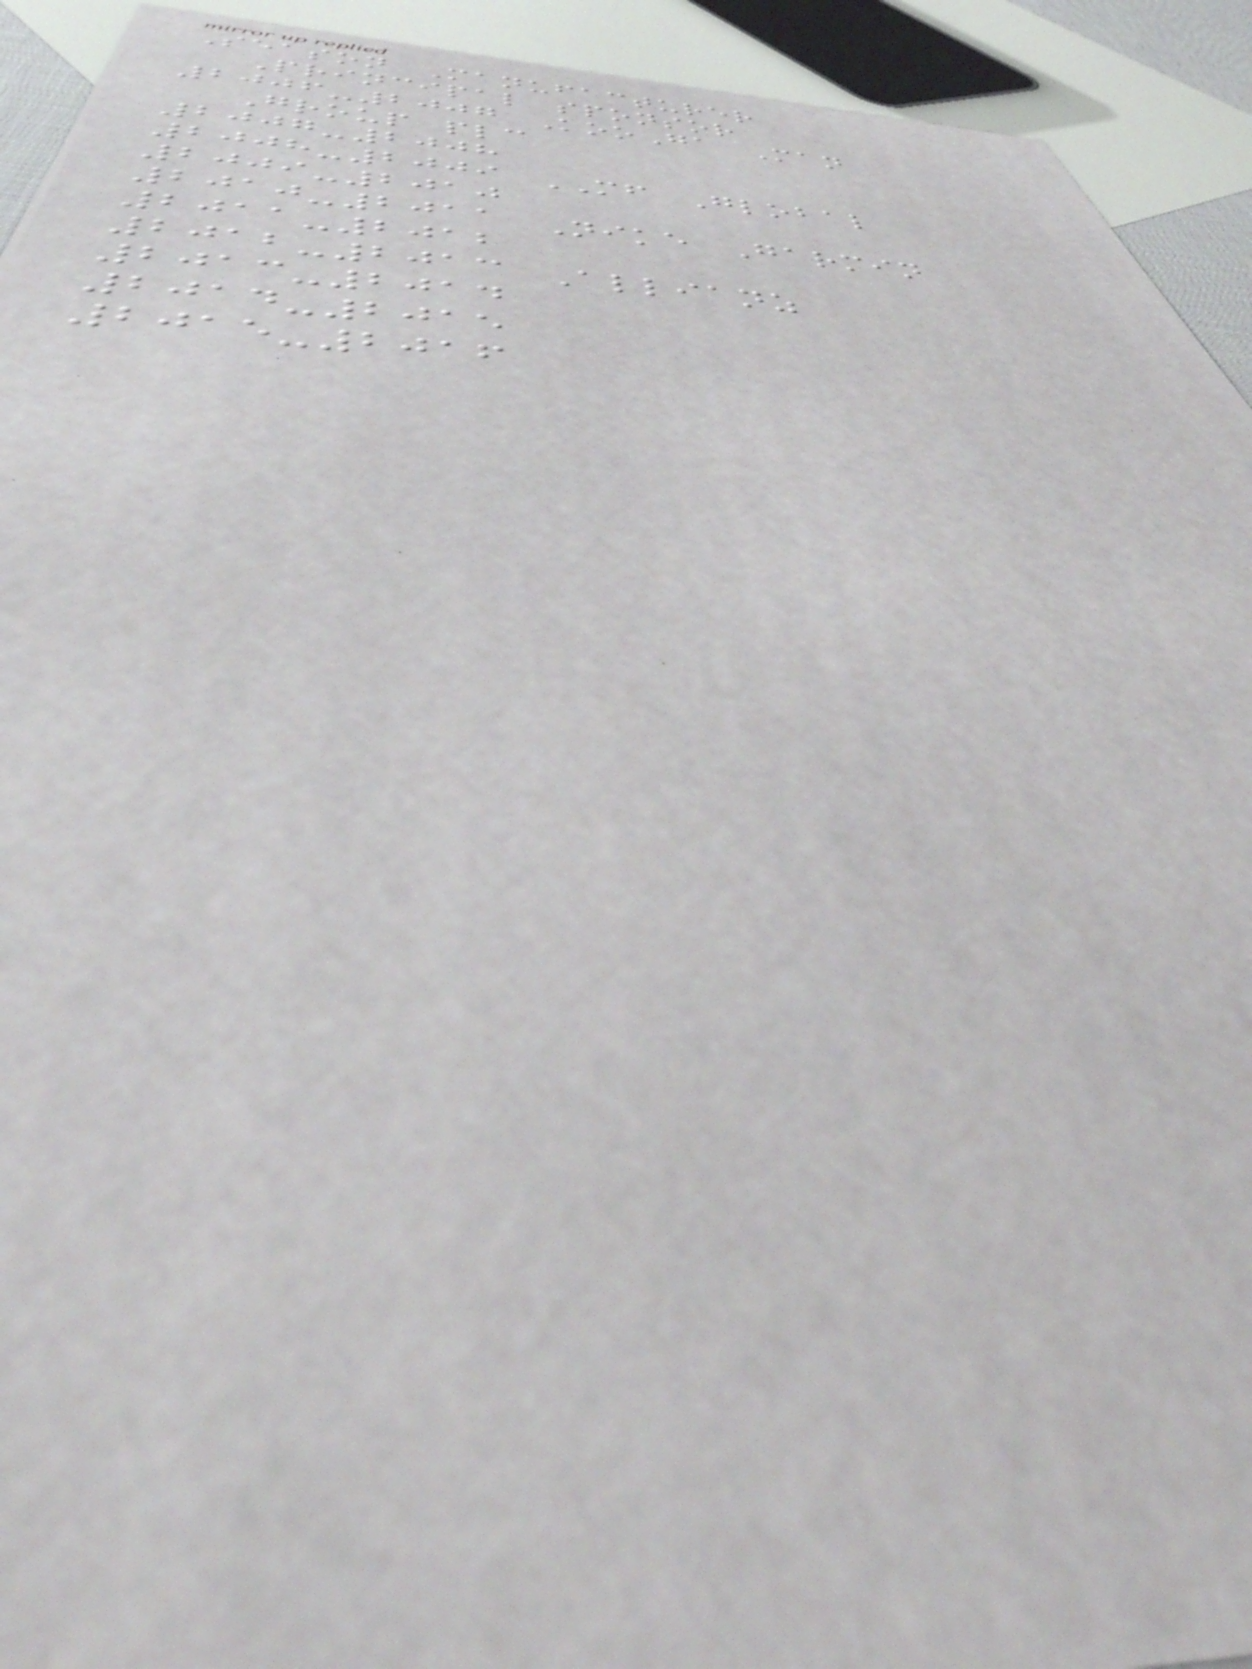Season Manufacturer
Principal sponsor
2006-2007 KooGa Man
Group plc
2007-2008
2008-2009 MF Global
2009-2010
2010-2011 Nike Garmin
2011-2012
2012-2013 Allianz
2013-2014
2014-2015
2015-2016
